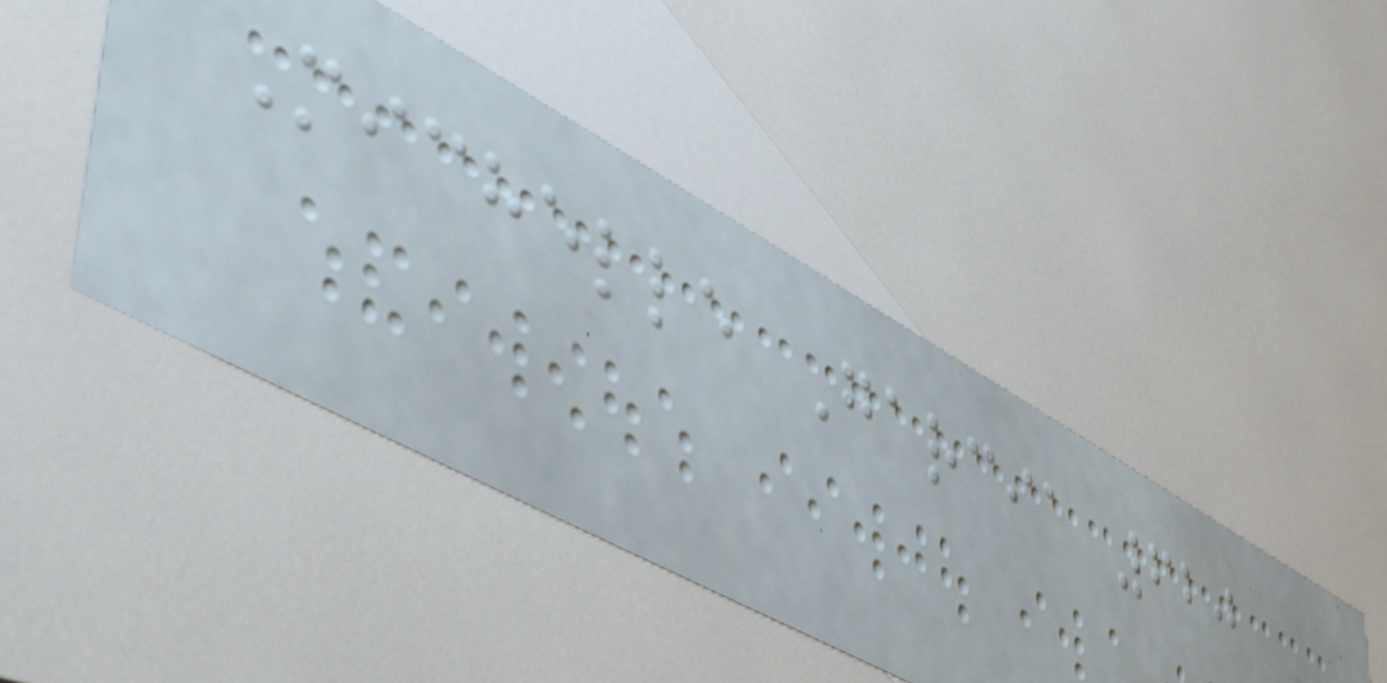Michelle Garcia 620
